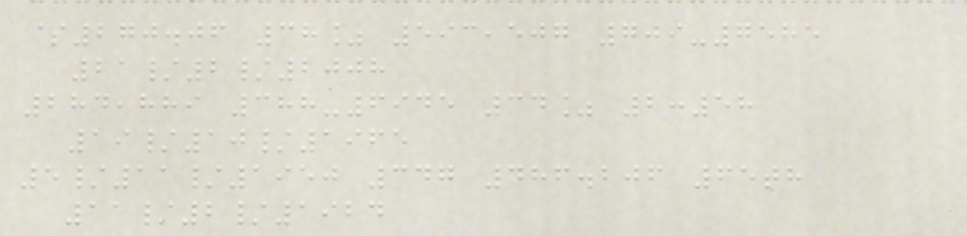$270.06 38% 593,507 709-7585
21/2/2008
284,889 388-6945 34% 2:58
19/10/1965
5/11/1950 347 486.206 65th
11/2/1924
